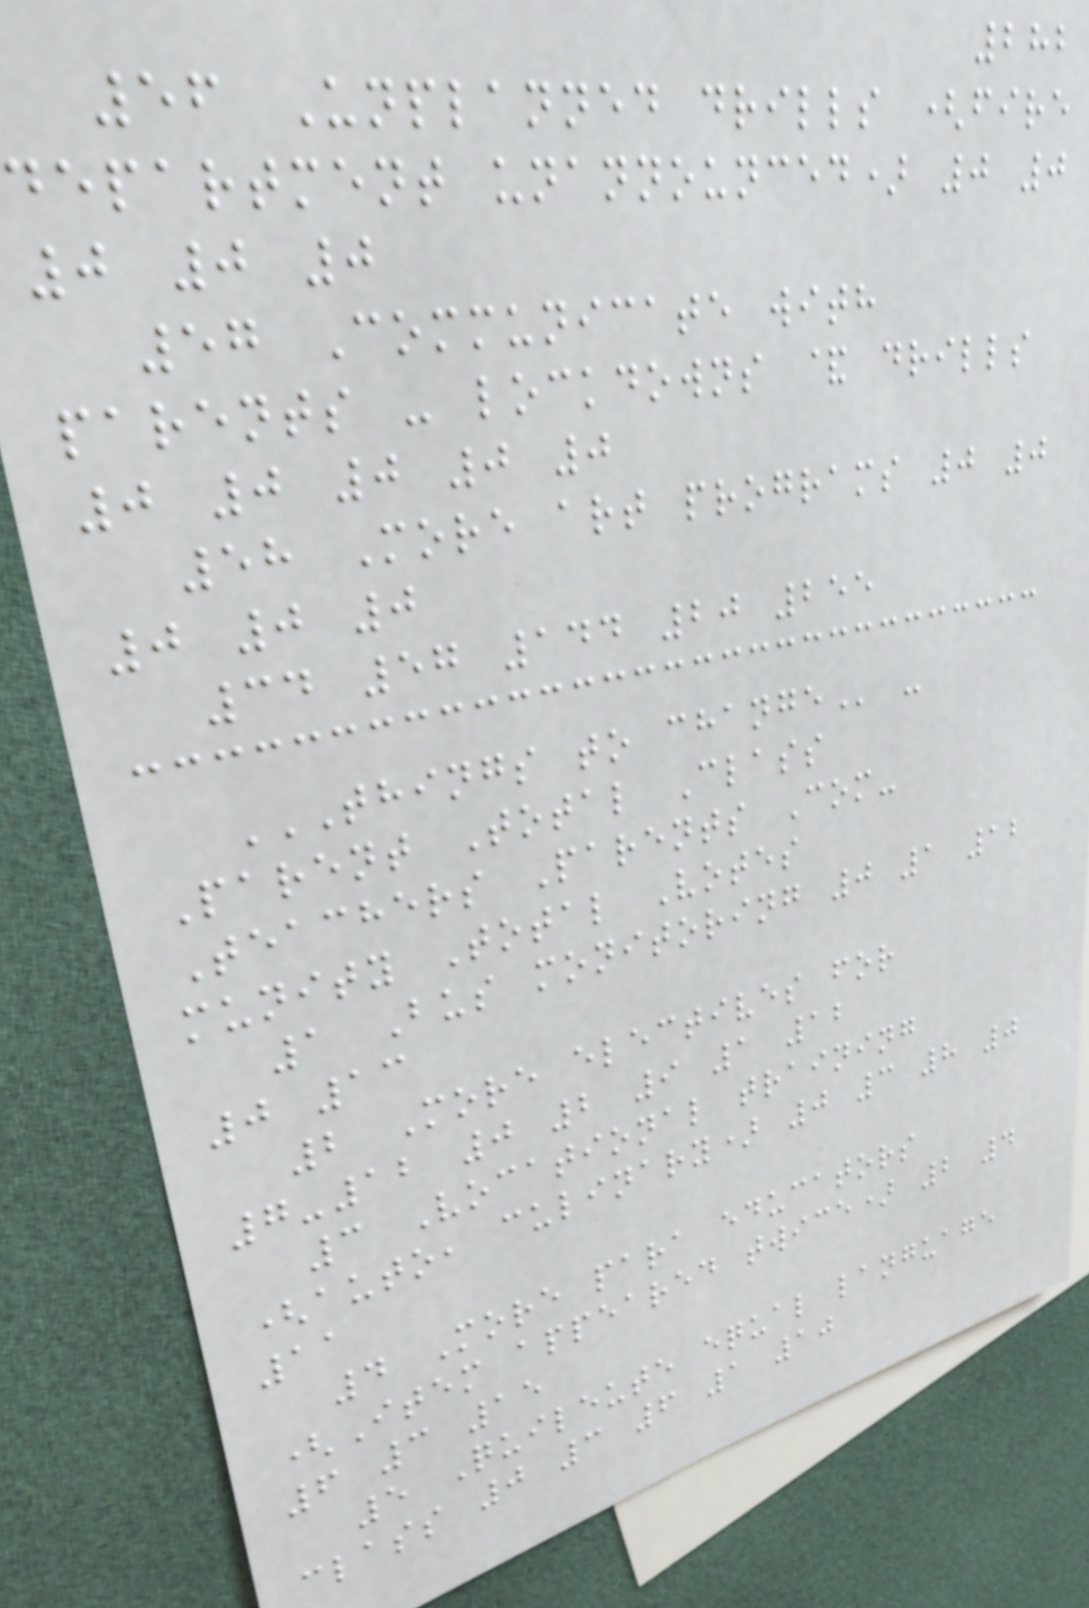282
56 Unplanned drills (fire
department unannounced) 0 0
0 0 0
57 Communicate with
parents - lockdowns & drills
0 0 0 0 0
58 More art programs 0 0
0 0 0
34 57 144 20 255
THINGS TO CHANGE -
Parent Total Class
Teachers Parents Com-
munity Total Votes
1 Bus monitoring 0 1 12
0 13
2 More electives for
7-12 0 2 9 1 12
3 Vocational training
(auto, culinary) 0 3 8 0
11
4 More para educators
(Item appeared twice) 2 4
6 3 15
5 Quileute equal language
class 0 3 6 1 10
